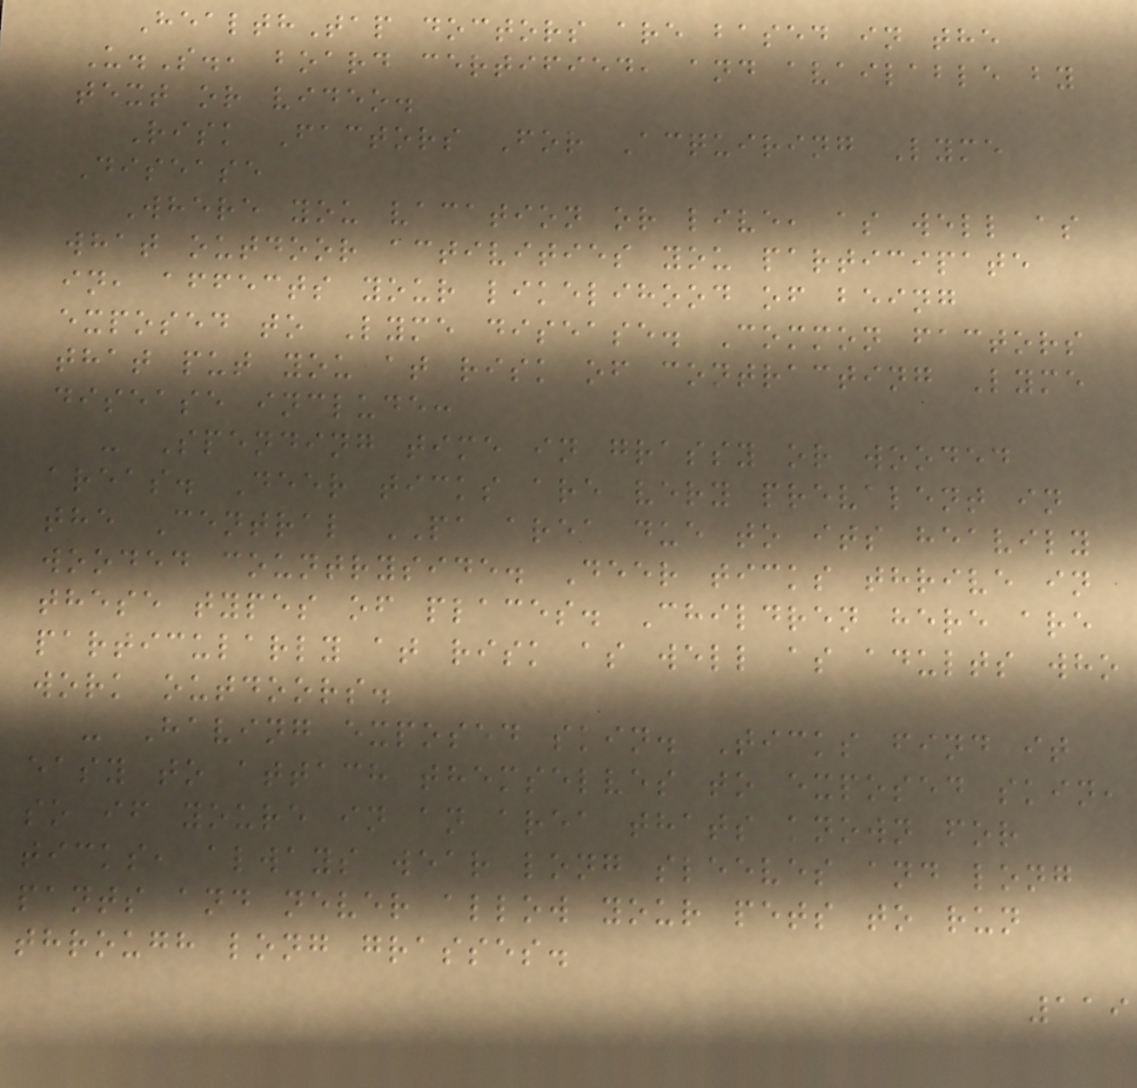HealthTap doctors are based in the
U.S., board certified, and available by
text or video.
Risk Factors For Acquiring Lyme
Disease
Where you vacation or live, as well as
what outdoor activities you participate
in, affects your likelihood of being
exposed to Lyme disease. Common factors
that put you at risk of contracting Lyme
disease include:
- Spending time in grassy or wooded
areas. Deer ticks are very prevalent in
the Central PA area due to its heavily
wooded countryside. Deer ticks thrive in
these types of places. Children here are
particularly at risk as well as adults who
work outdoors.
- Having exposed skin. Ticks find it
easy to attach themselves to exposed skin,
so if youre in an area thats known for
ticks, always wear long sleeves and long
pants and never allow your pets to run
through long grasses.
119
